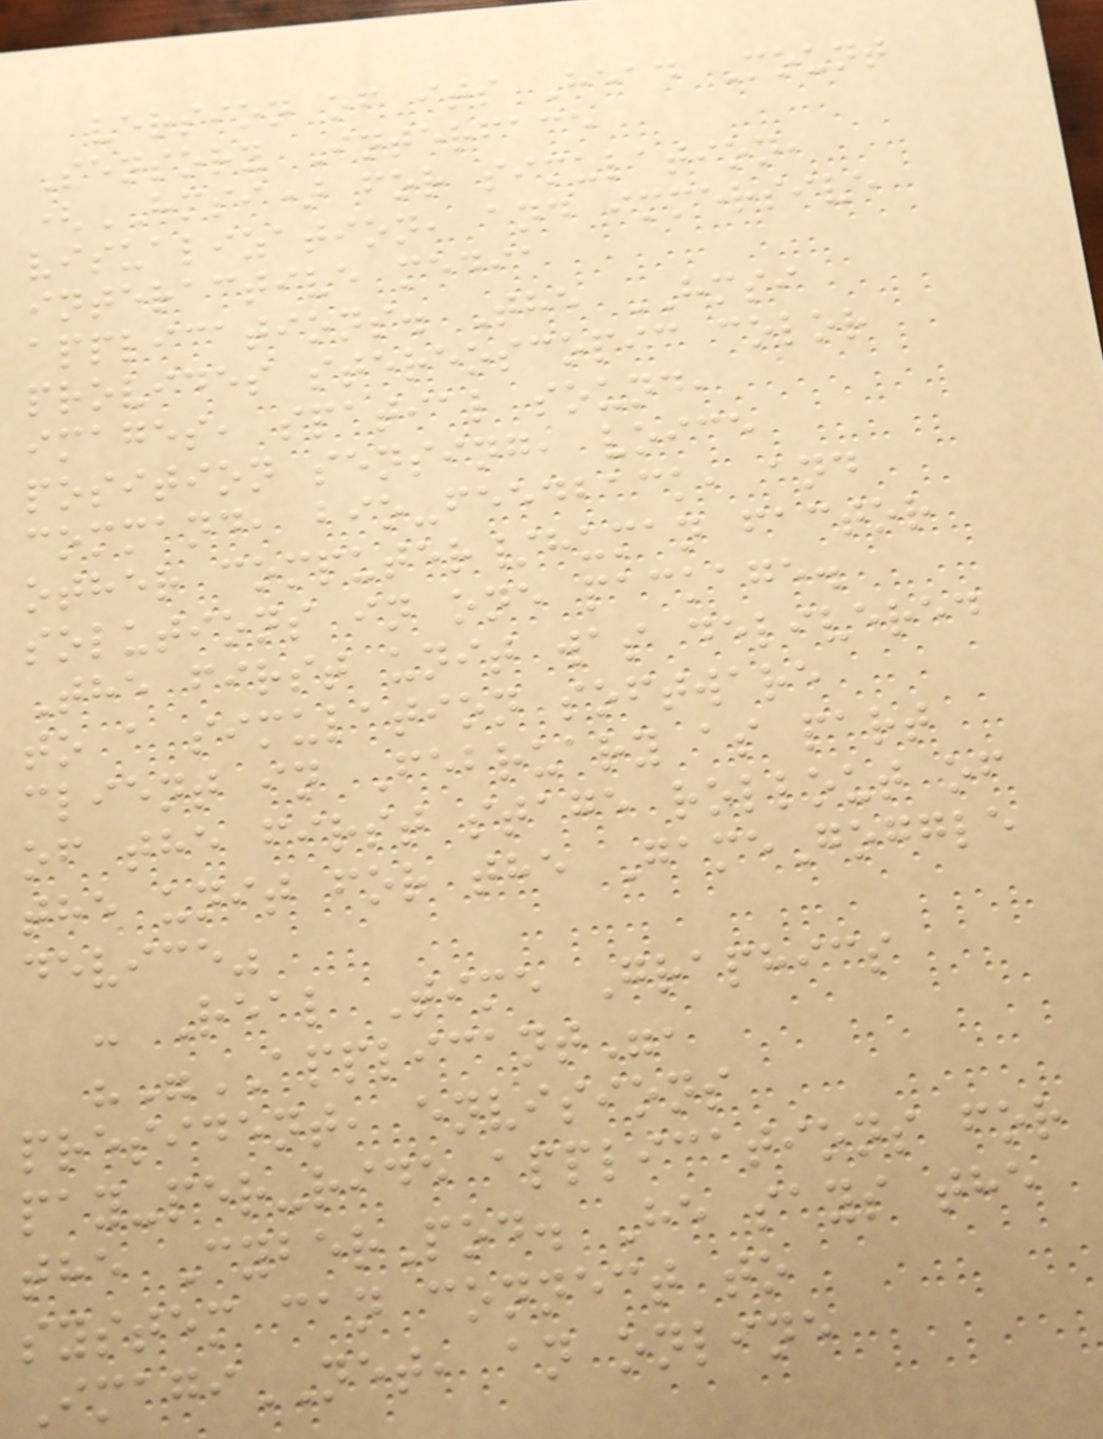version of its Head Mount
Sensory Interface
(HMSI) for simulation,
visualization, and immersive
interactive media
applications. The HMSI
provides stereoscopic color
images, spatial sound,
position sensing, voice
command, bio-feedback, and
other computer/human factor
solutions in one package.
The first unit was delivered
to a simulation software
client in February as part
of the first stage rollout of
the unit for the GameGoggle
device"
- Real Time Graphics
""APPLICANT",
president, envisions
pay-per-ride applications for
the CyberPod. He says the
system can connect to
ImagiNET, an online
